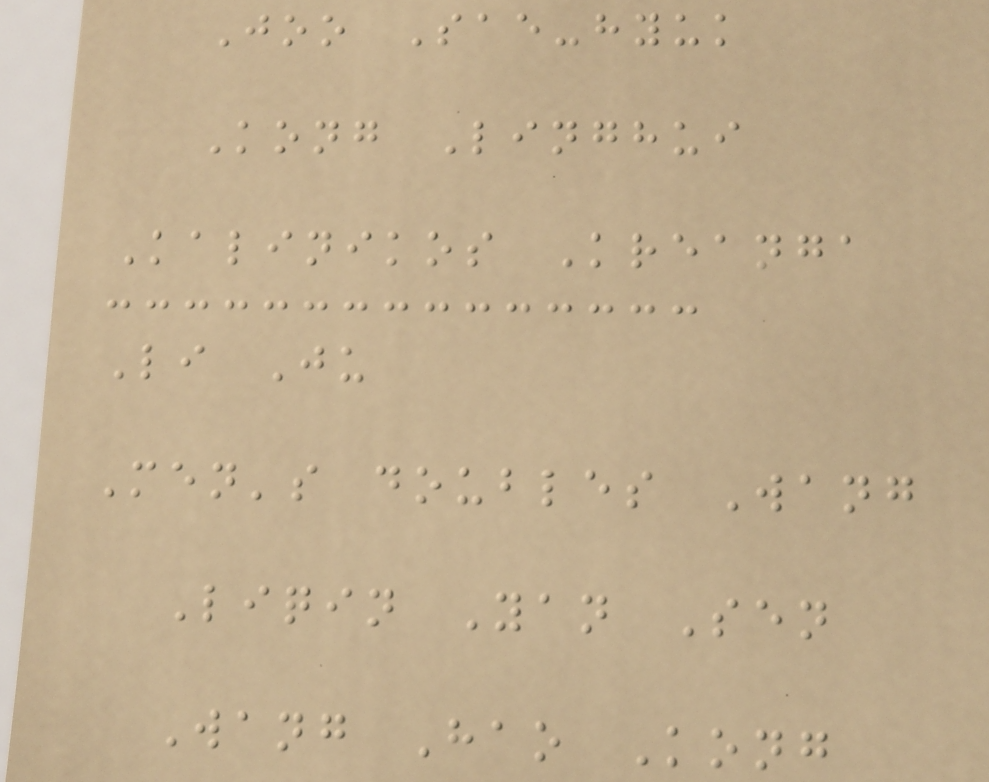Joo Sae-hyuk
Kong Linghui
Kalinikos Kreanga
Li Ju
Men's doubles Wang
Liqin Yan Sen
Wang Hao Kong
